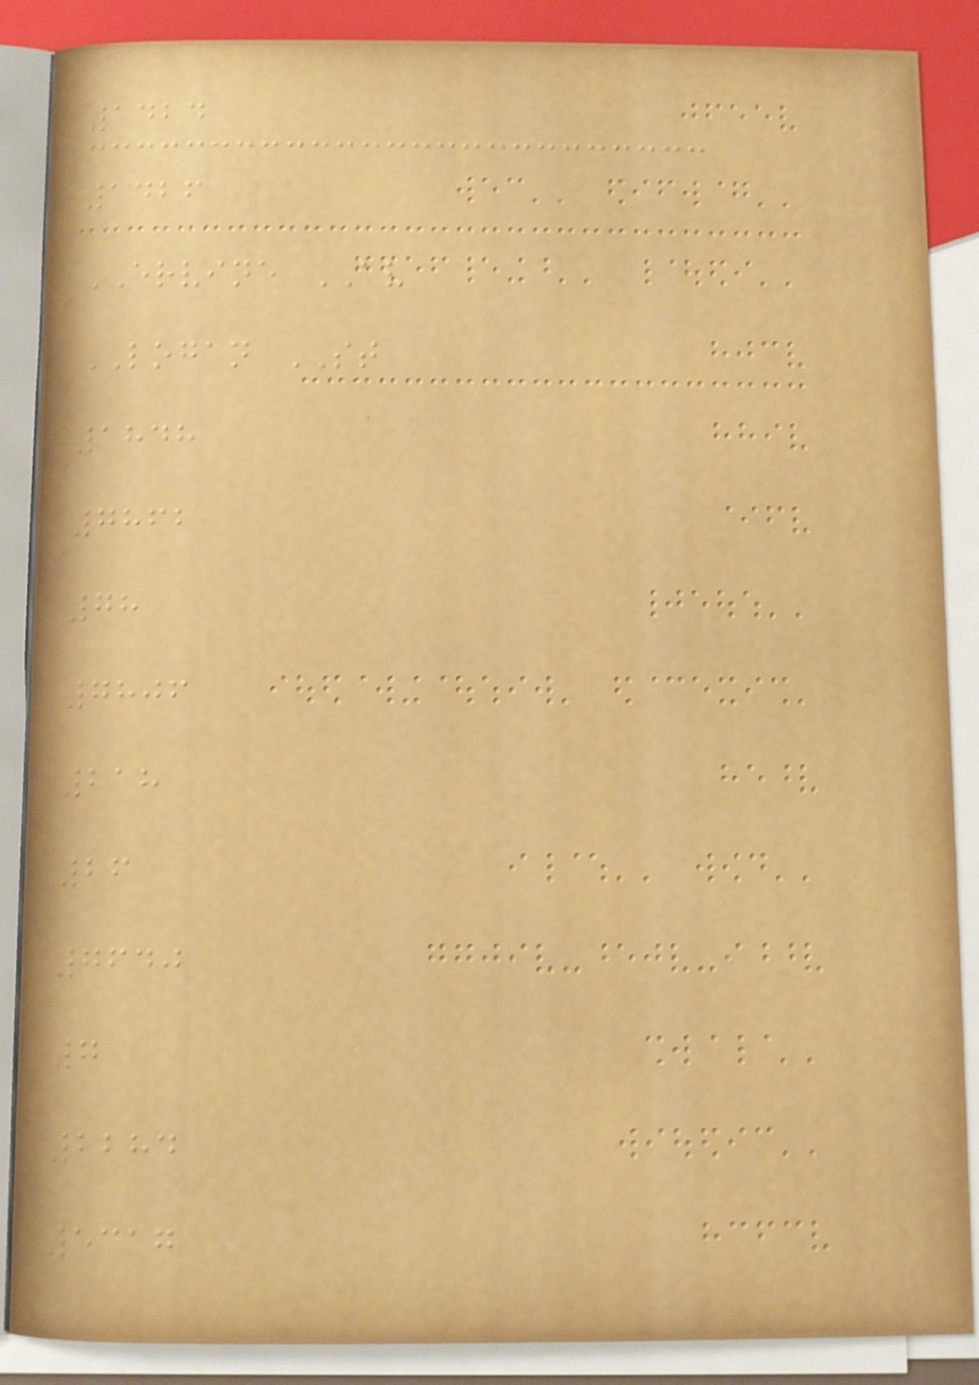1424
1426
ERVINE AV
LOGAN ST
1848
7862
78
7806
218
26
7640
7
2284
5317
